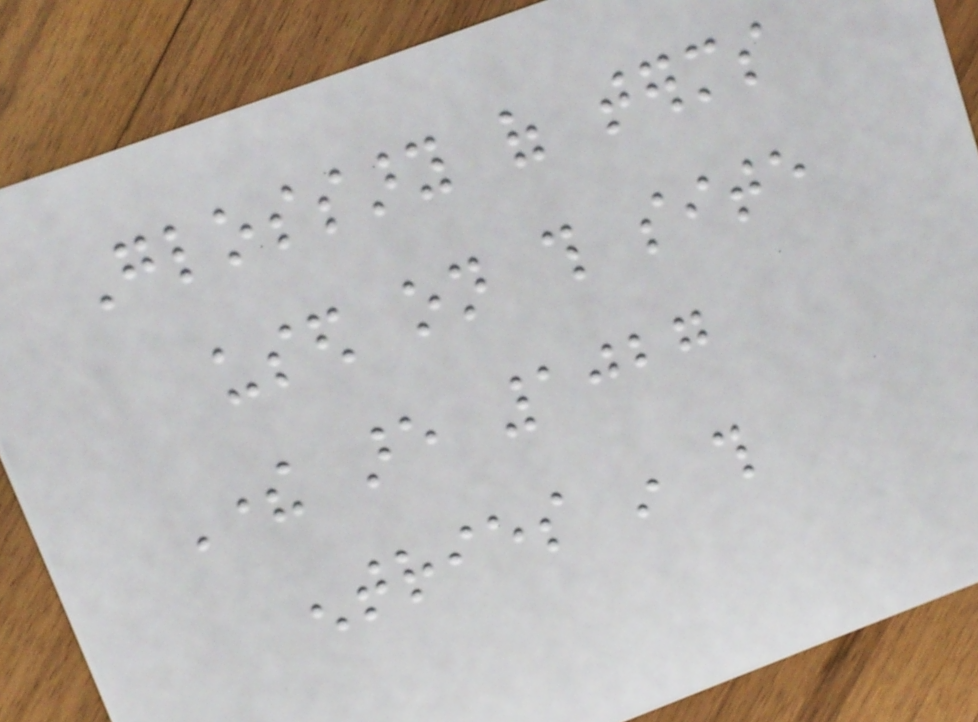Glossary of terms
used on this site
There are 1027
entries in this
